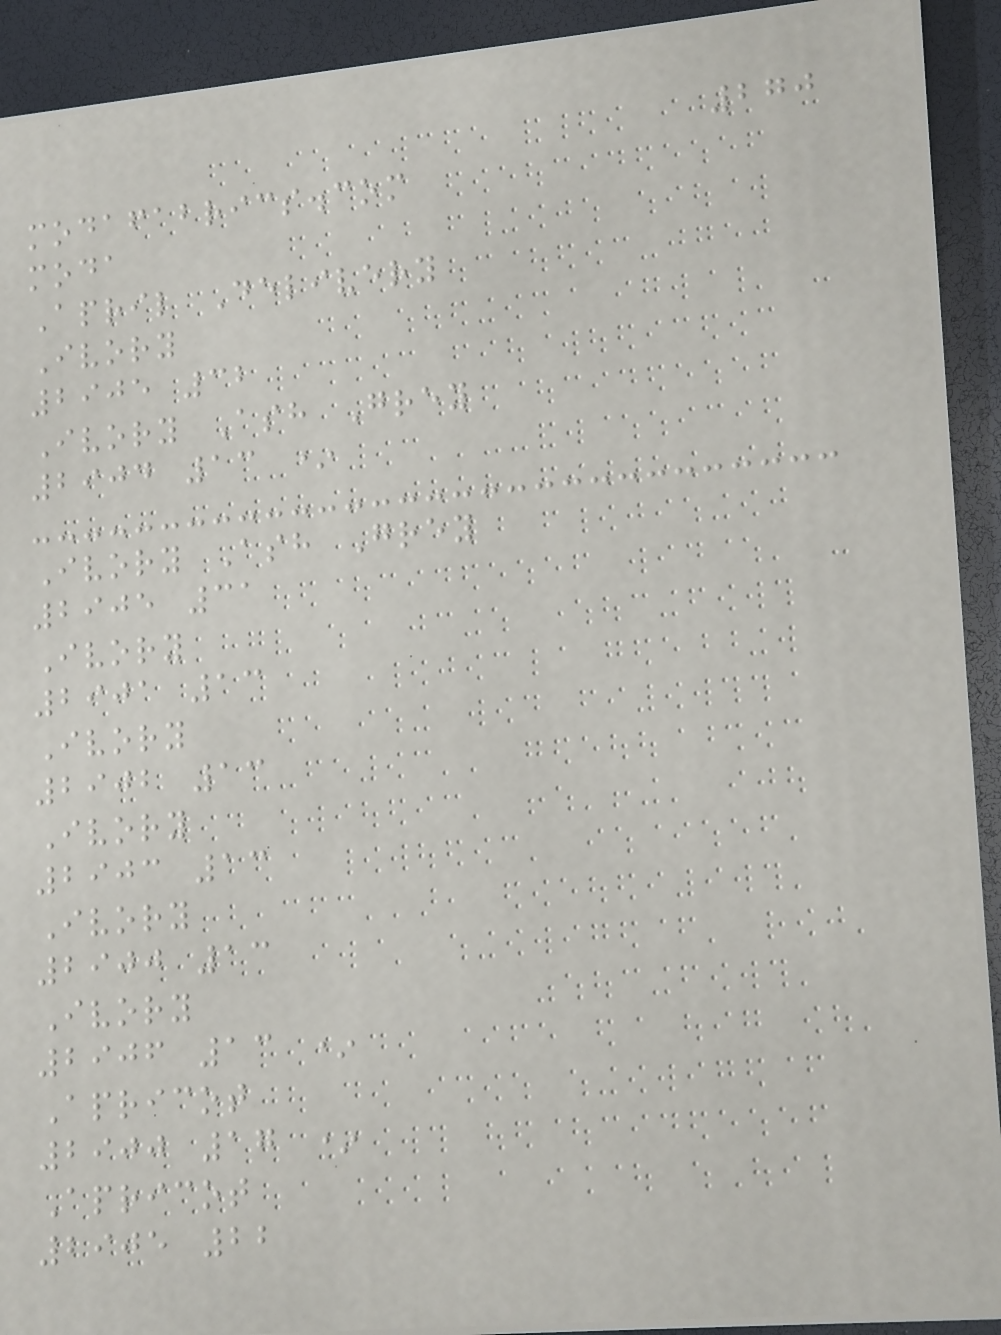270
modafabrics.com
moda
April Delivery
Ivory
2905 32
Ivory Ash Grey
2904 13 *
Ivory Ash Grey
2905 31
Ivory
2901 13
Ivory
2902 13
Ivory
2903 13
Ivory
2900 13
Ivory
2906 13 *
Apricot
2900 17 *
Apricot
2905 22
